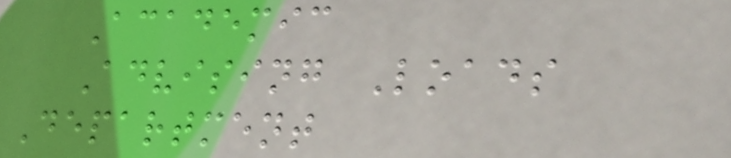Academic
Advising Loads
Department
